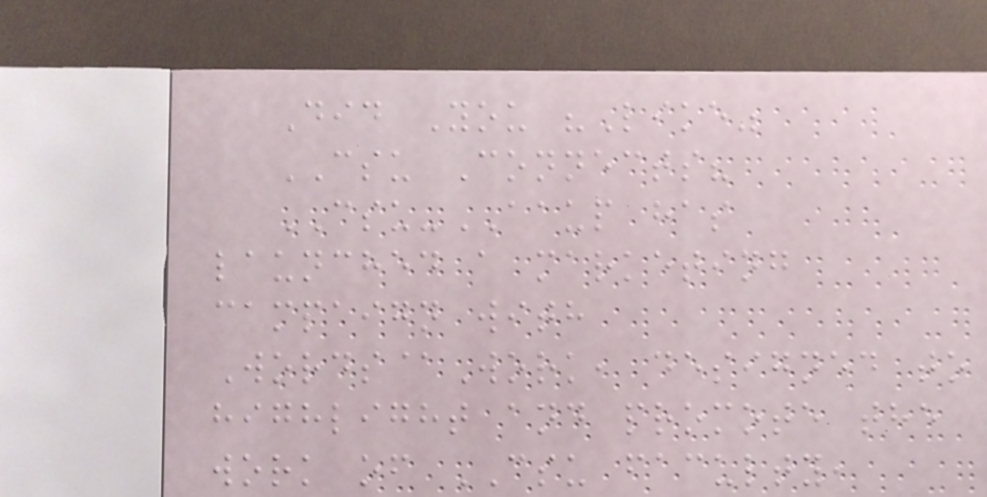Did You "Like"
CSU Connects?
CSU-AAUP has
launched a marketing
campaign with
Words@Work, designed to
highlight and promote the
work of CSU faculty,
